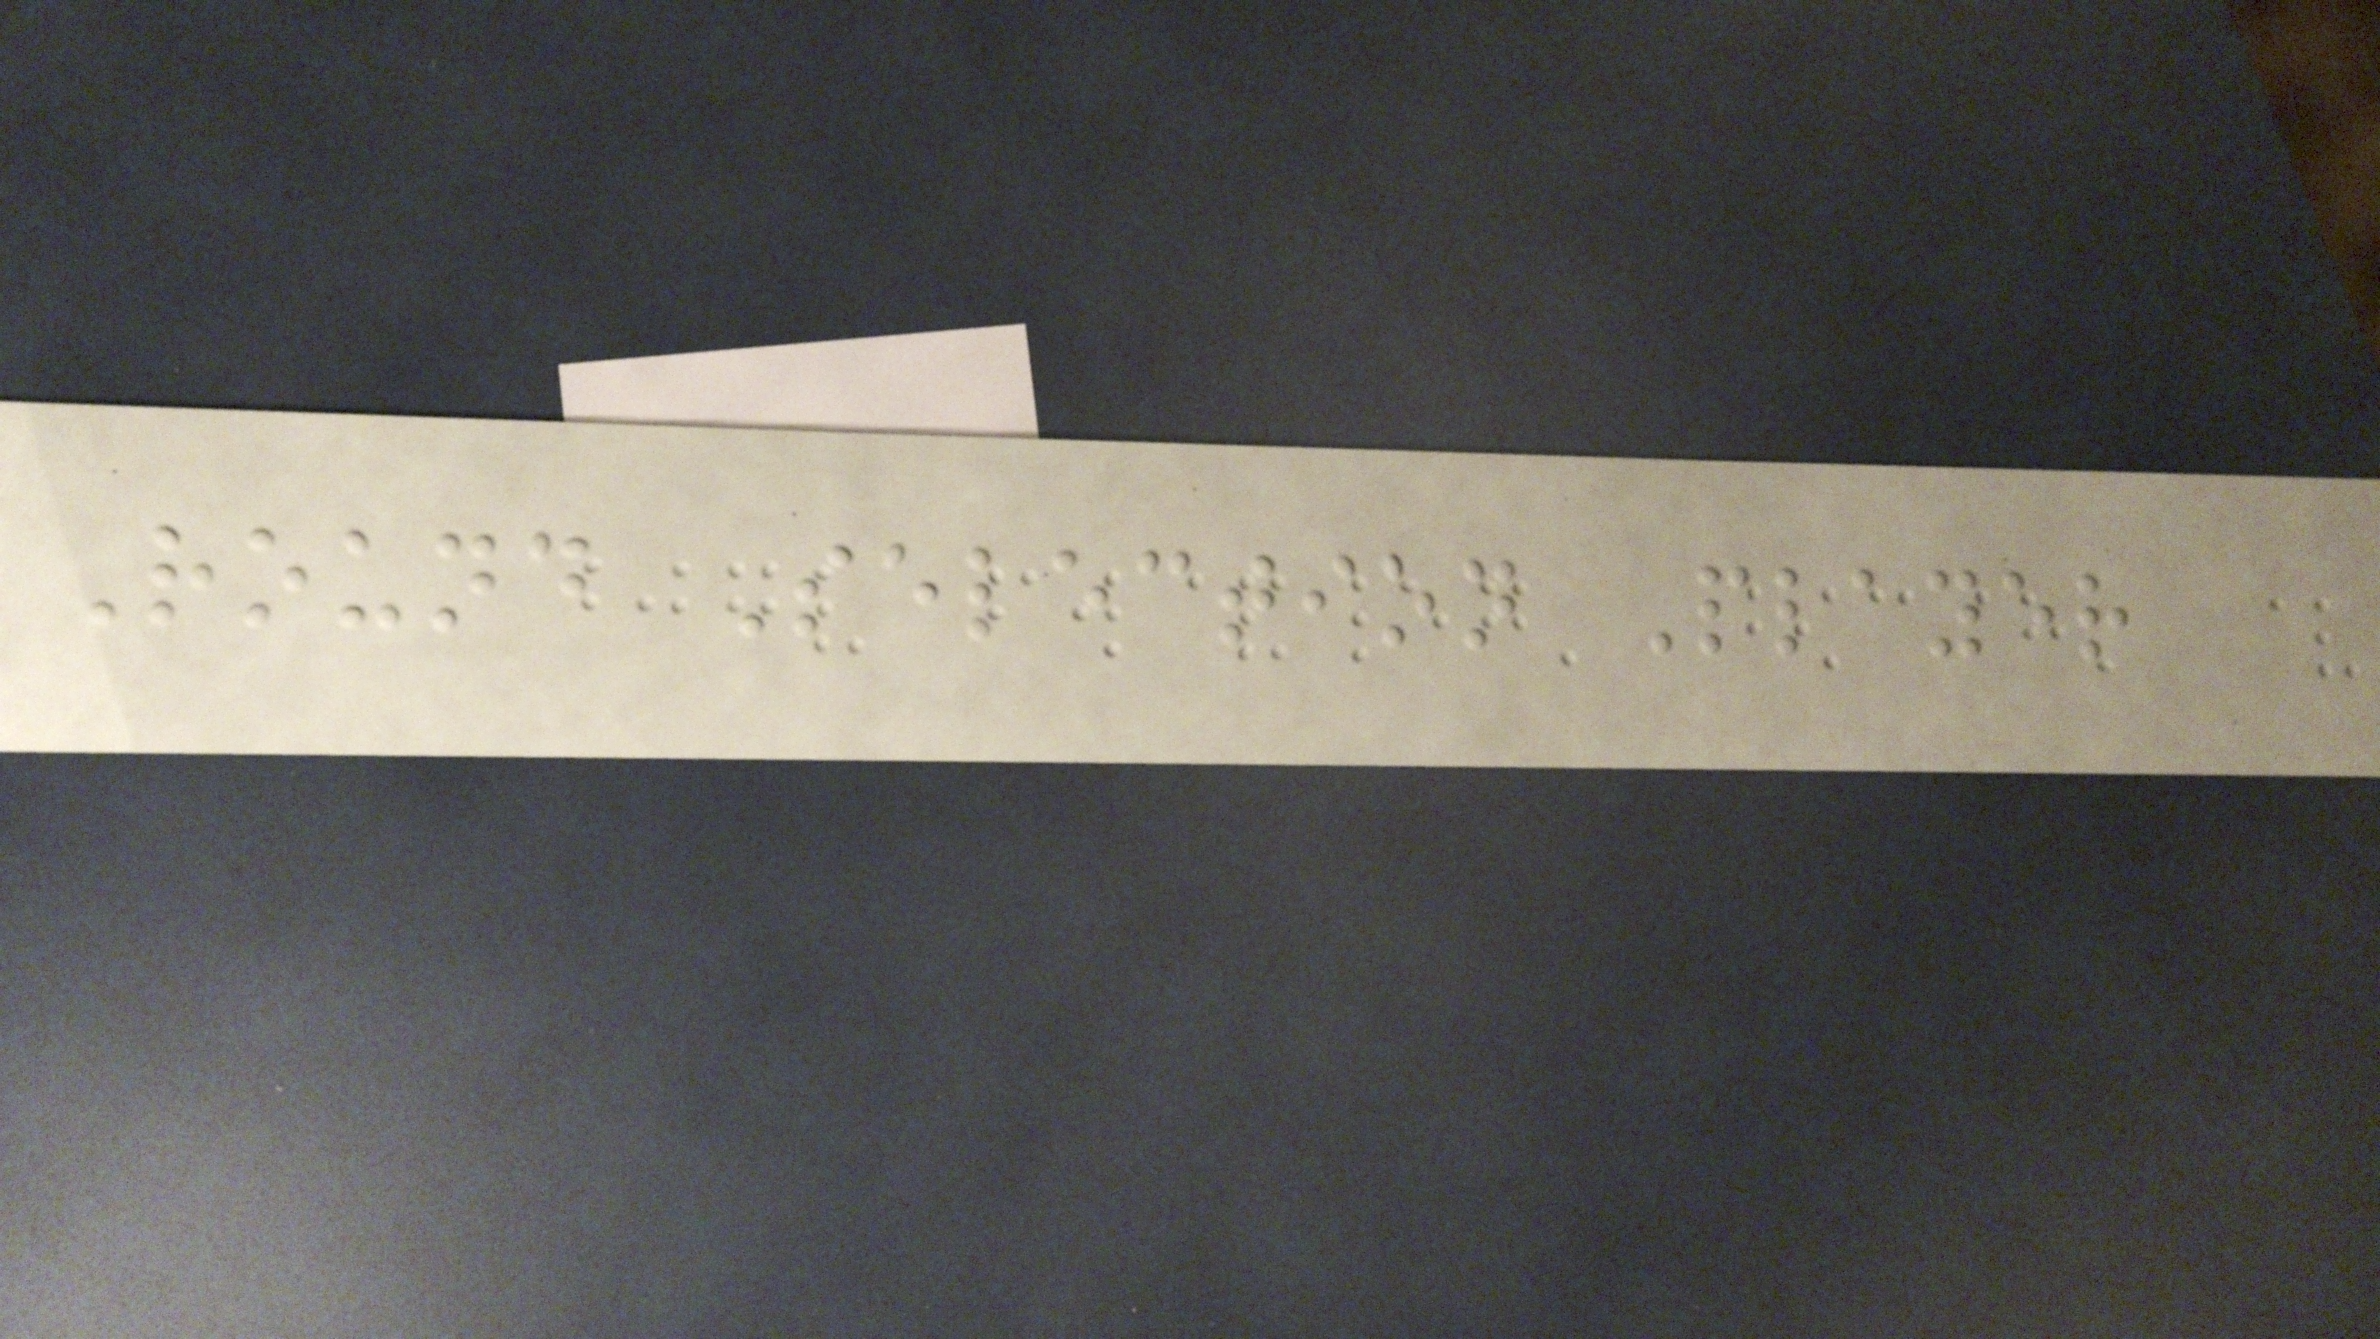Round Selection Player
